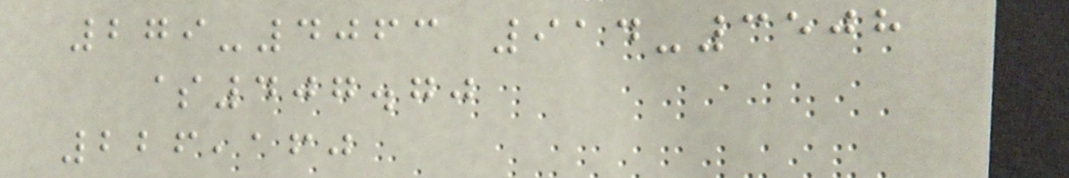279-4063 914-3508
$407.70
226,160
